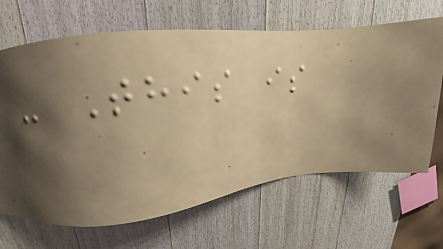- This is
